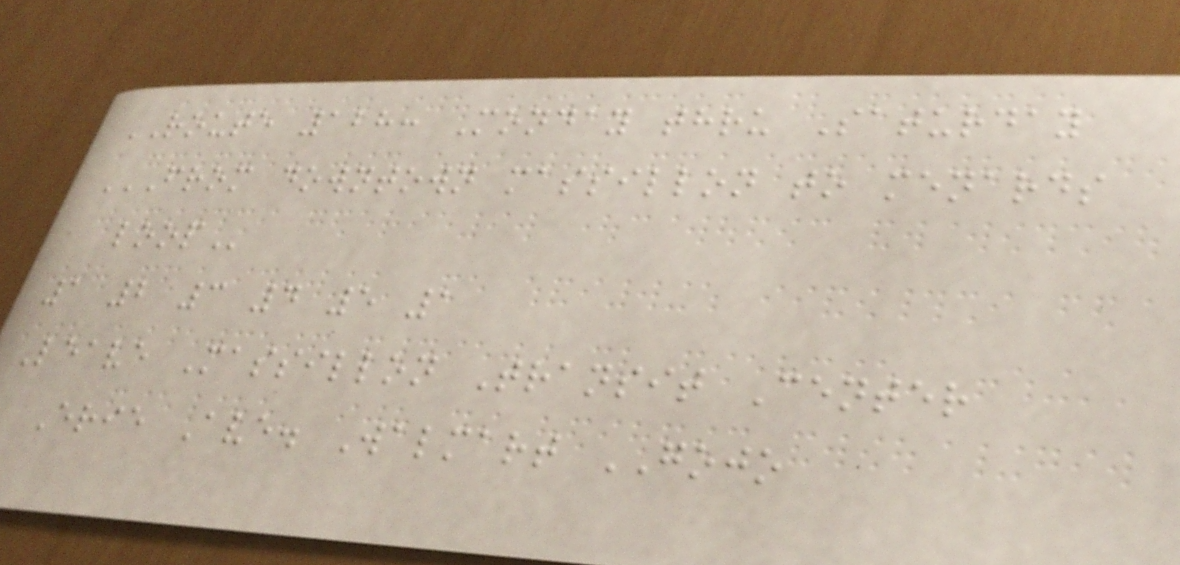ROUTE 128: Monday thru Saturday
FROM DOWNTOWN MASSILLON TO MENARDS
LOOP
1 2 3 4 5 1
Leave Massillon Transit Center
Erie Ave. Walmart GOJO
